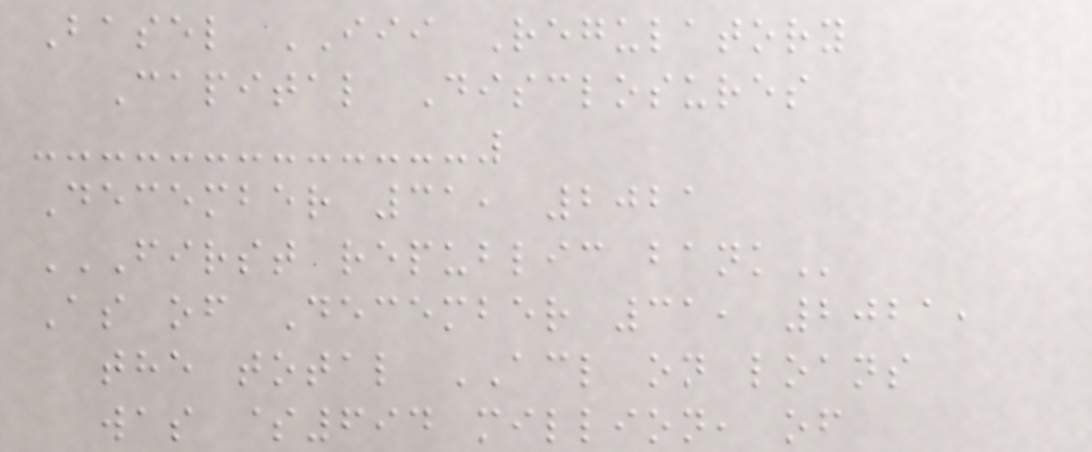Basel III Regulatory
Capital Disclosures
December 31, 2021
FIRST REPUBLIC BANK
As of December 31, 2021,
the total ACL on loans
was $694 million, of
